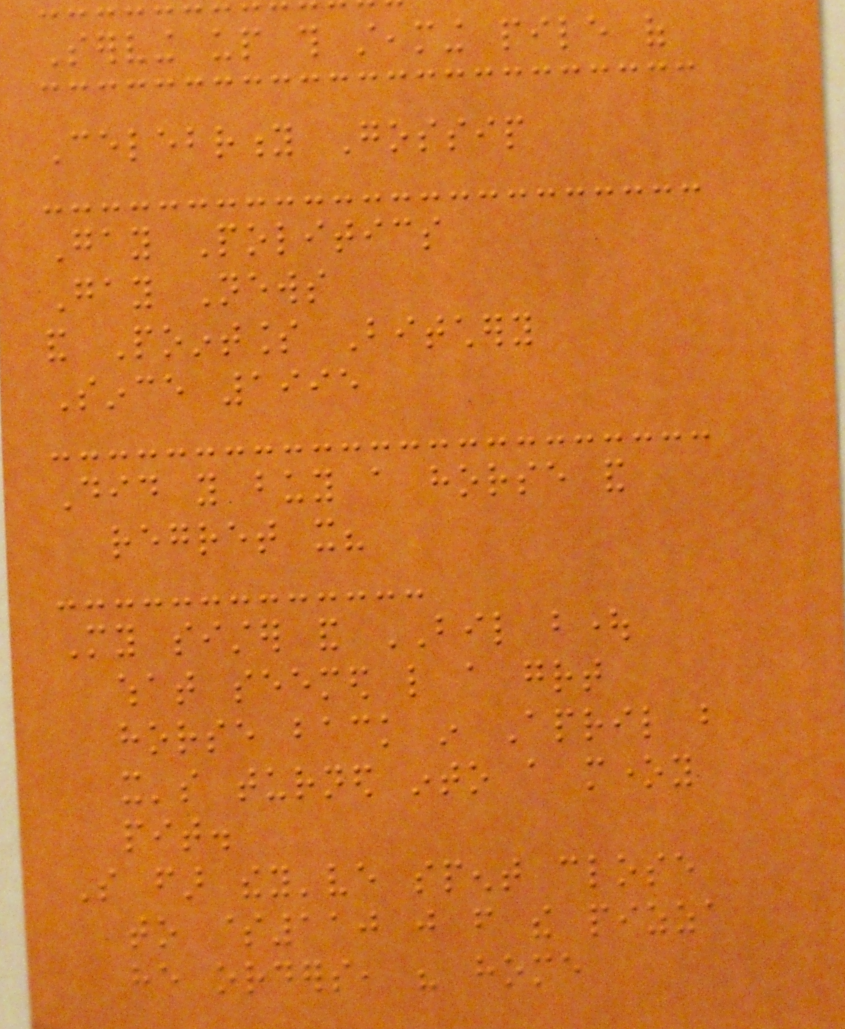Serving up this steaming pile of
Celebrity Gossip
Gay Politics
Gay News
and Pointless Bitchery
Since 1995
Did you buy a horse and
regret it?
My sister and BIL bought
what seemed like a great
horse back in April but
it's turned into a money
pit.
So far they've spent close
to $110 just from the pizza
he orders, his home
